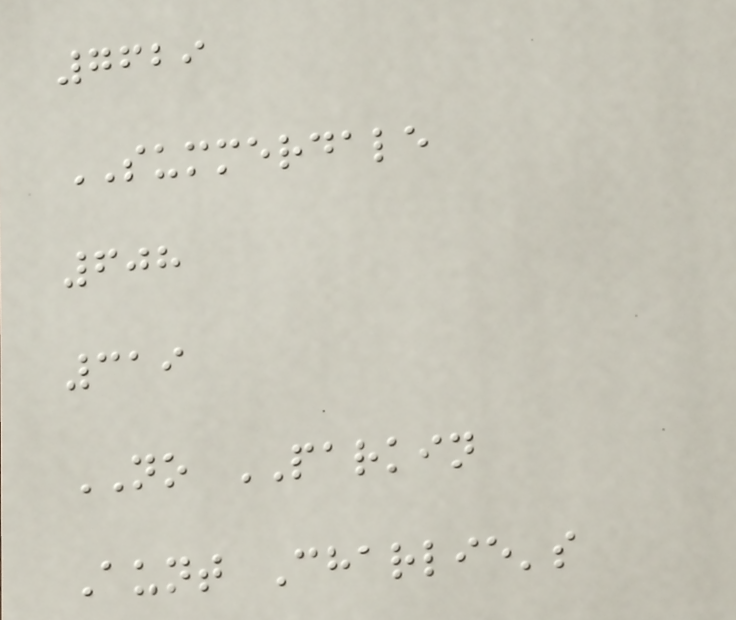7629
SUMMERDALE
608
319
NO PARKIN
Aunt Charlie's
